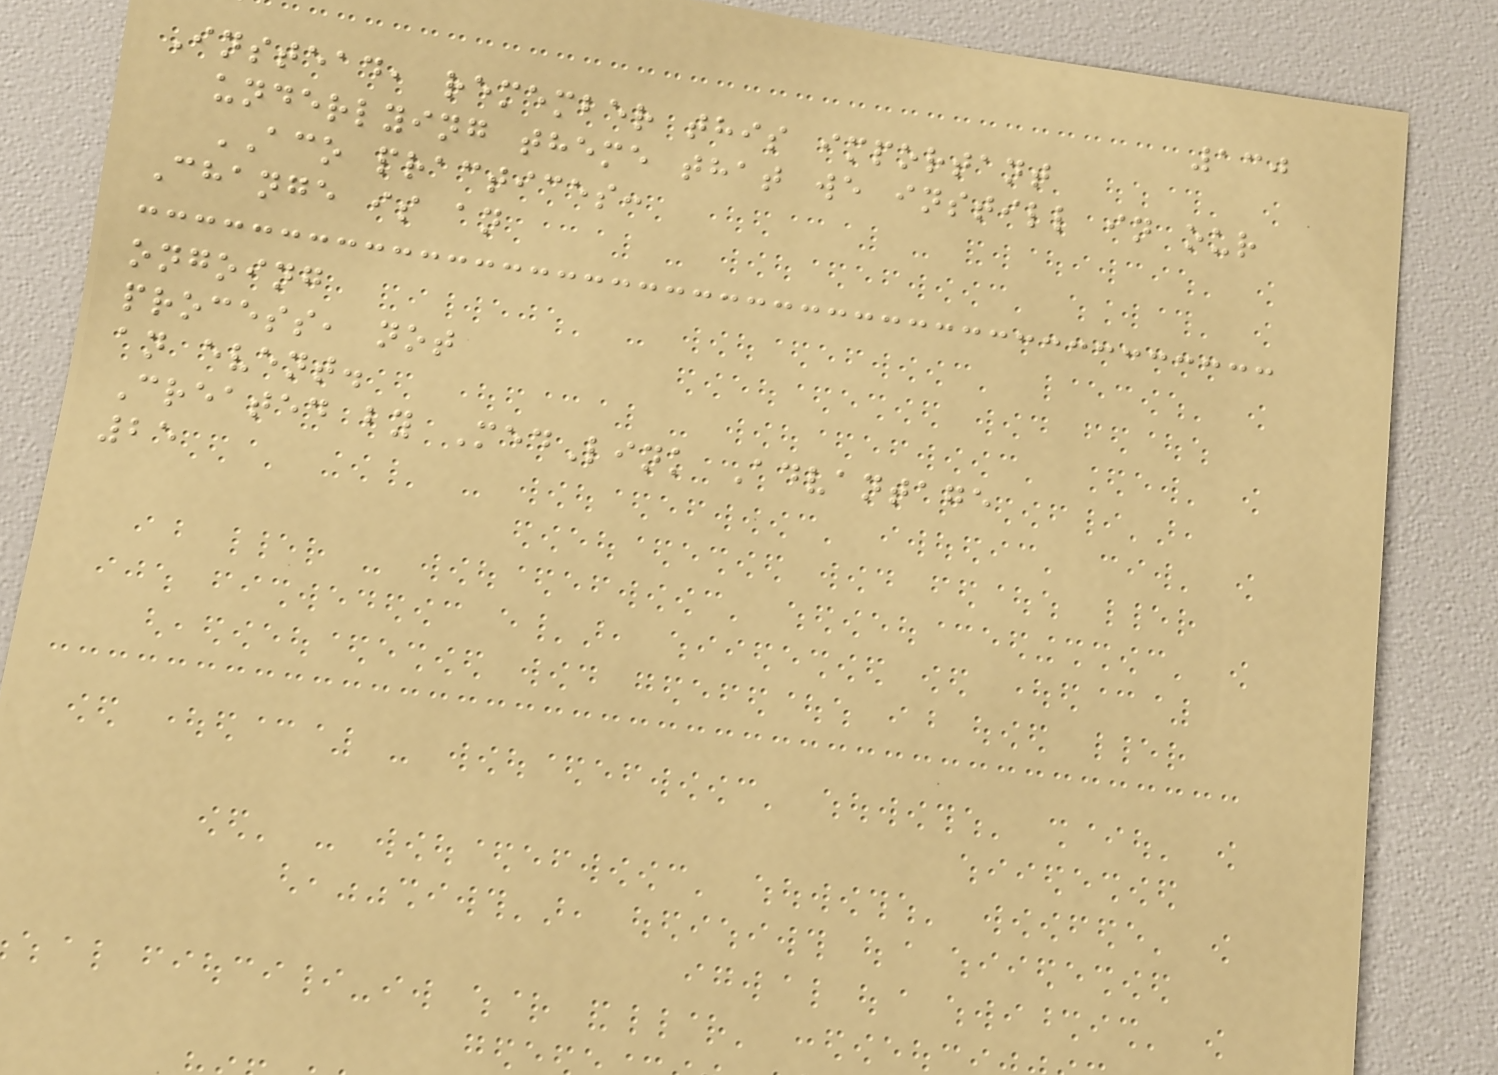130
Instead, remember this important
underlying theme that we instill in our
ACO practices:
Change is an
ongoing
process, not
an event.
Created by MedLink Advantage
25
